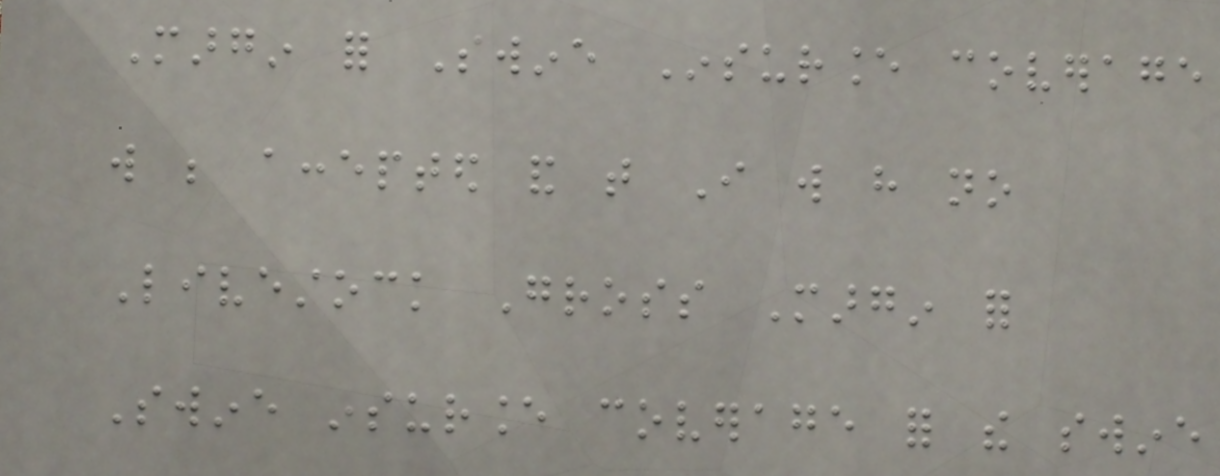Margin for Swine Insurance coverage
will be accepted and that I will have no
Livestock Gross Margin for
Swine insurance coverage for the swine
